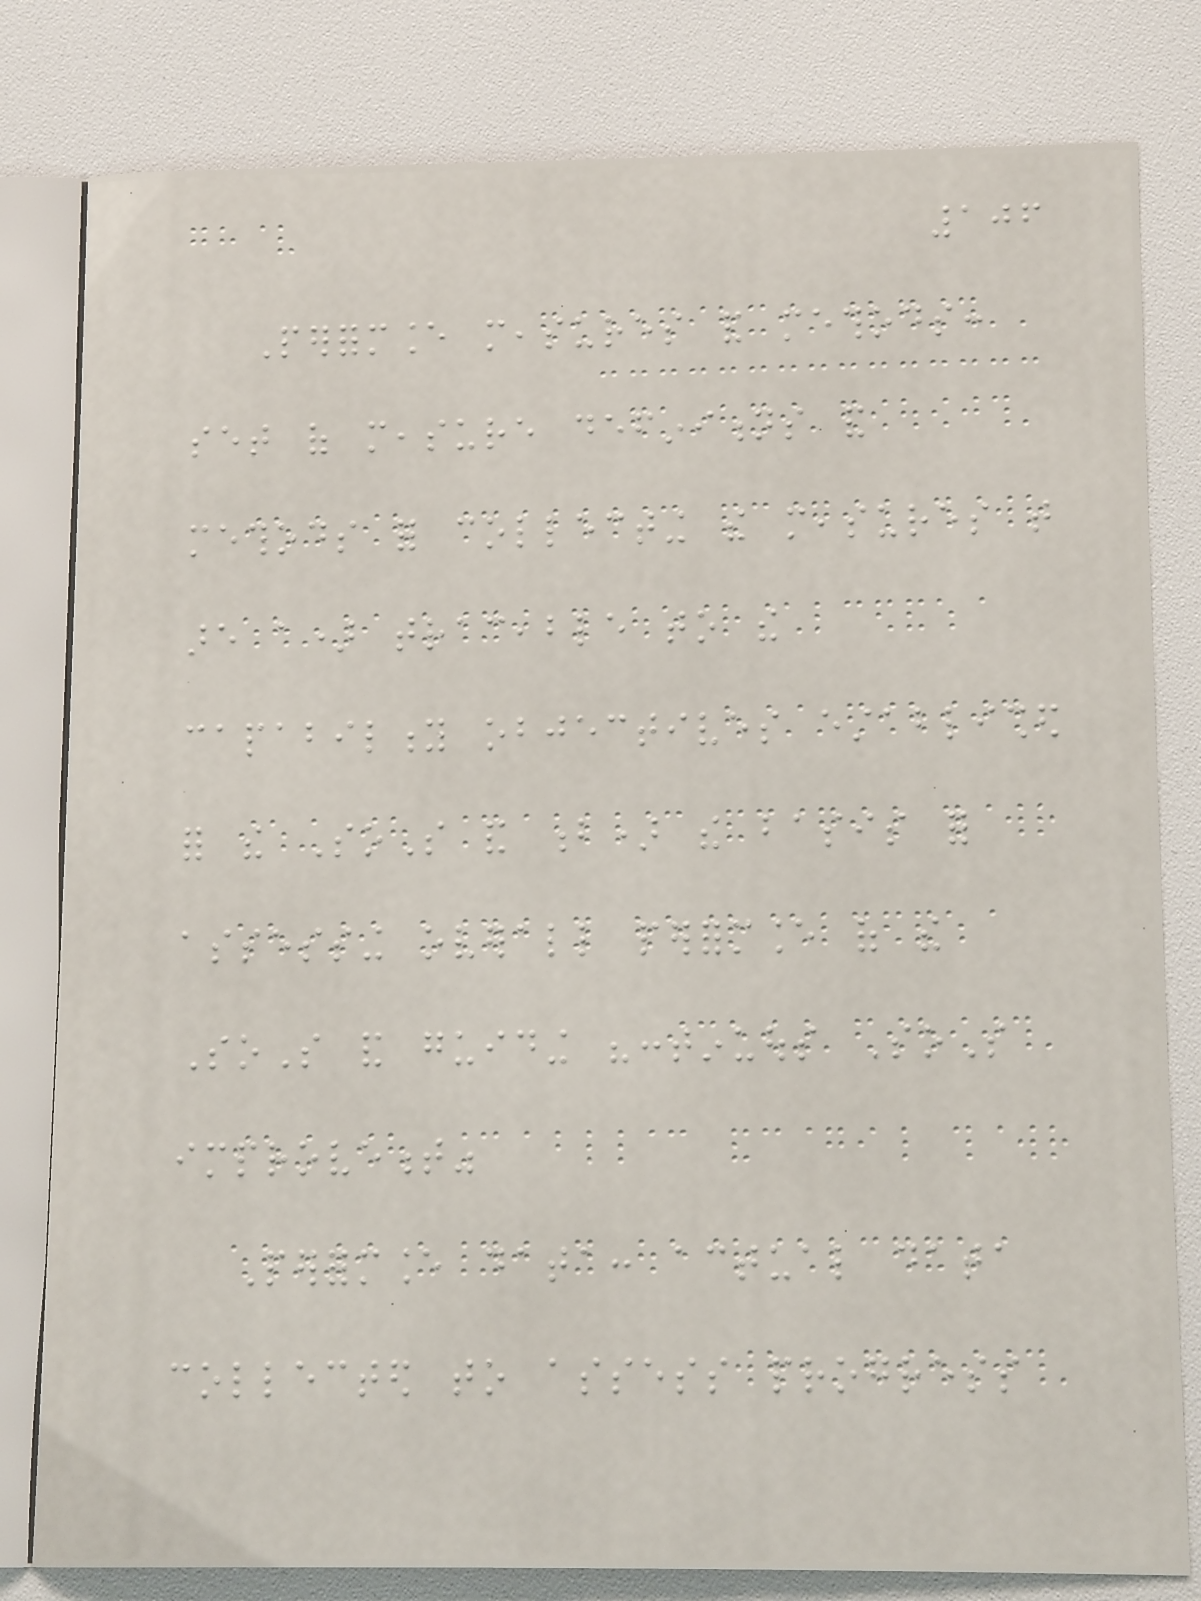106
Performance measures and methods:
set of measure definitions and
methods for collecting the measures that
are a) traceable to the
capability objectives established
for the SoS and b) the basis for
assessing overall performance of the
SoS and guiding "continuous SoS
improvement"
Performance data: actual data
collected to assess progress
